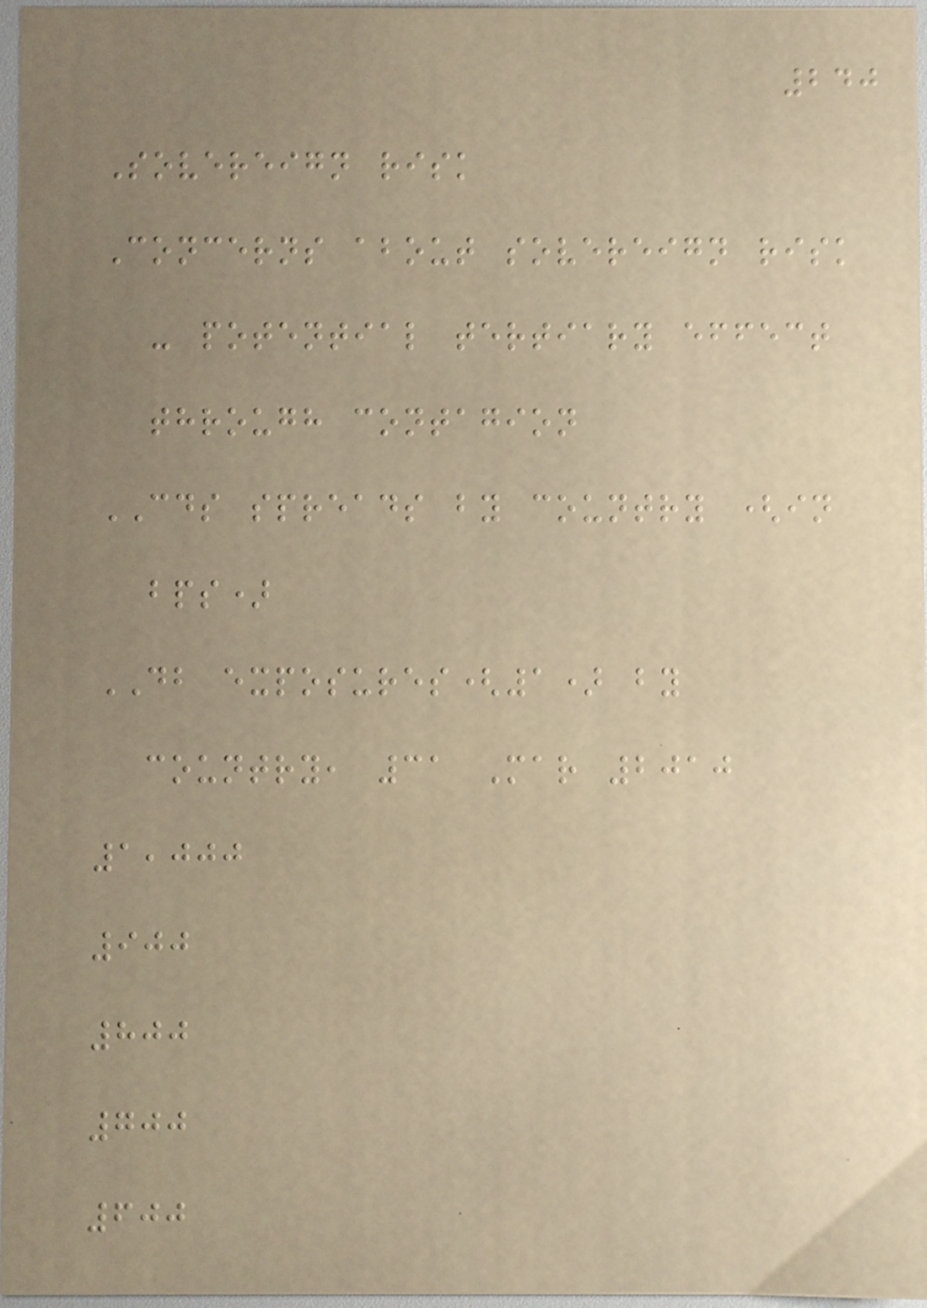240
Sovereign risk
Concerns about sovereign risk
- potential tertiary effect
through contagion
CDS spreads by country (in
bps)
DB exposures(1) by
country, 31 Mar 2010
1,000
900
800
700
600
